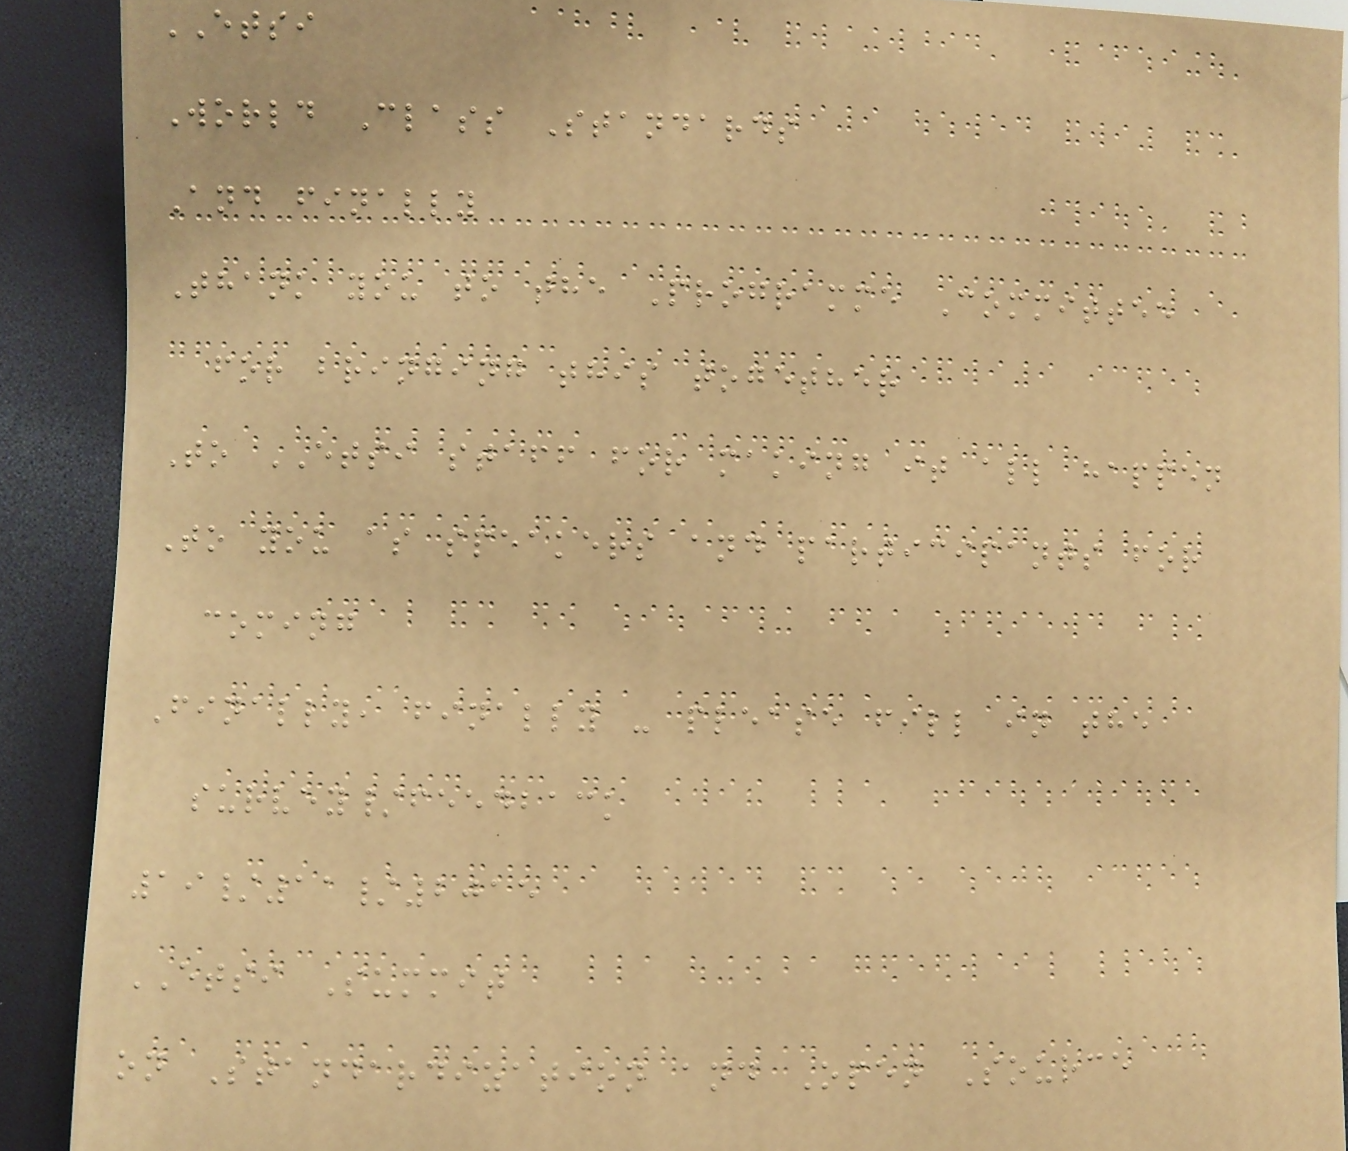ETSI
World Class Standards
And finally
Thank you to the Programme Committee
for bringing this together
To ETSI staff for making it all happen
To you as speakers and participants for
coming
Finally, finally - please fill in the
survey/feedback
19/11/2015
ETSI Summit
on Standardization and Open Source
